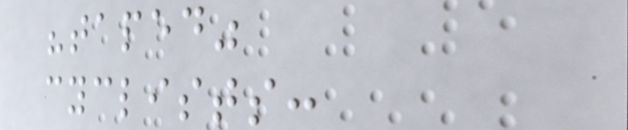"taped"
cyclists:
